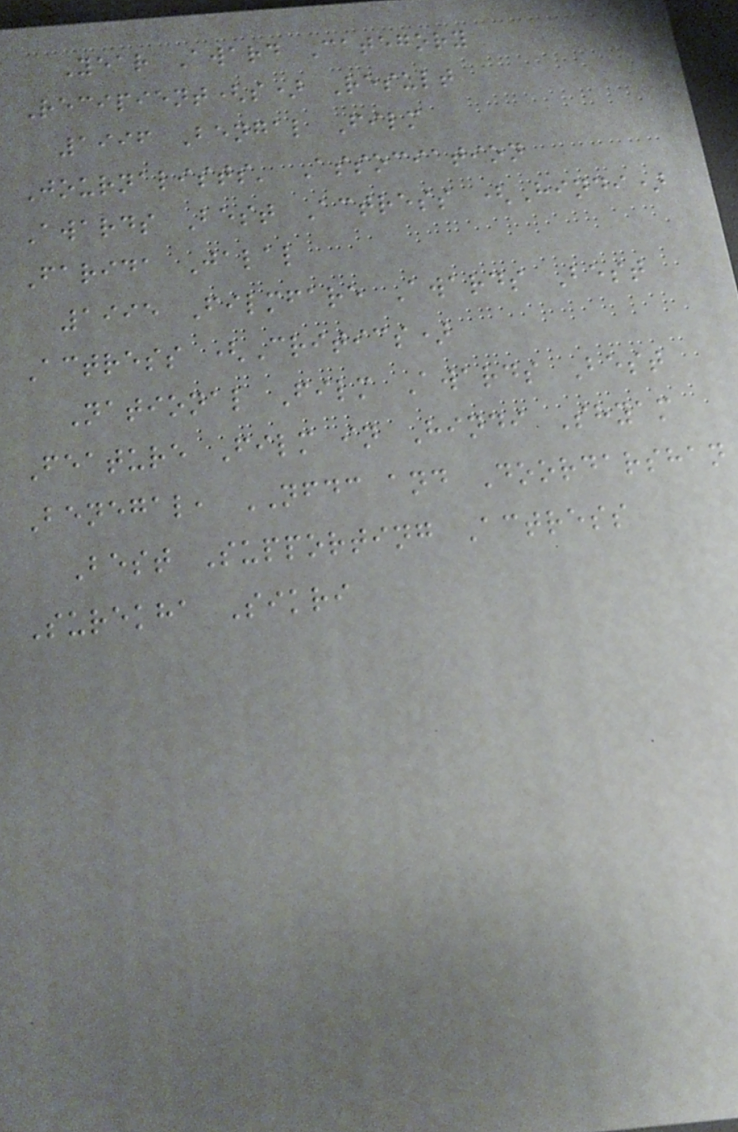Year Award Category
Recipient(s) Result
1996 Bengal Film
Journalists' Association
Awards Best Actress (Hindi)
Farida Jalal
1995 Filmfare Awards Best
Actress (Critics)
National Film Awards Best
Feature Film in Hindi Shyam
Benegal, NFDC and Doordarshan
Best Supporting Actress
Surekha Sikri
